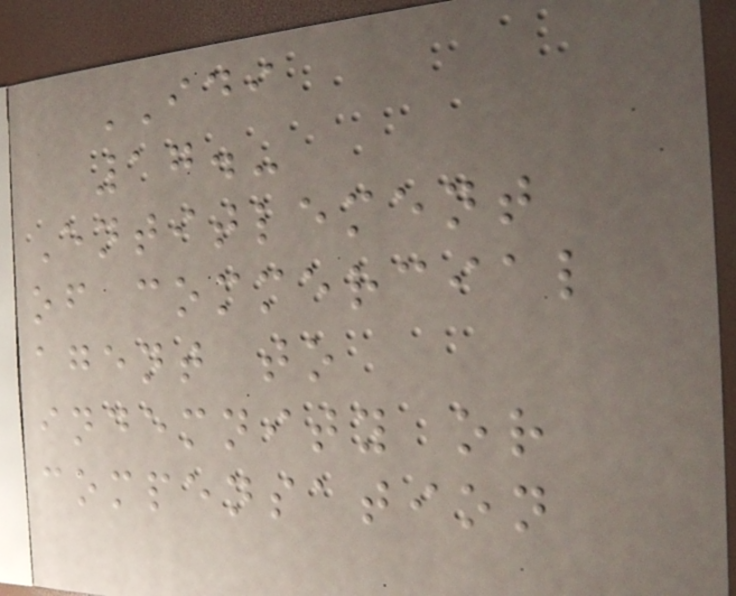IDI
17.-
Entitlement
of commercial
agent to
indemnity or
compensation
